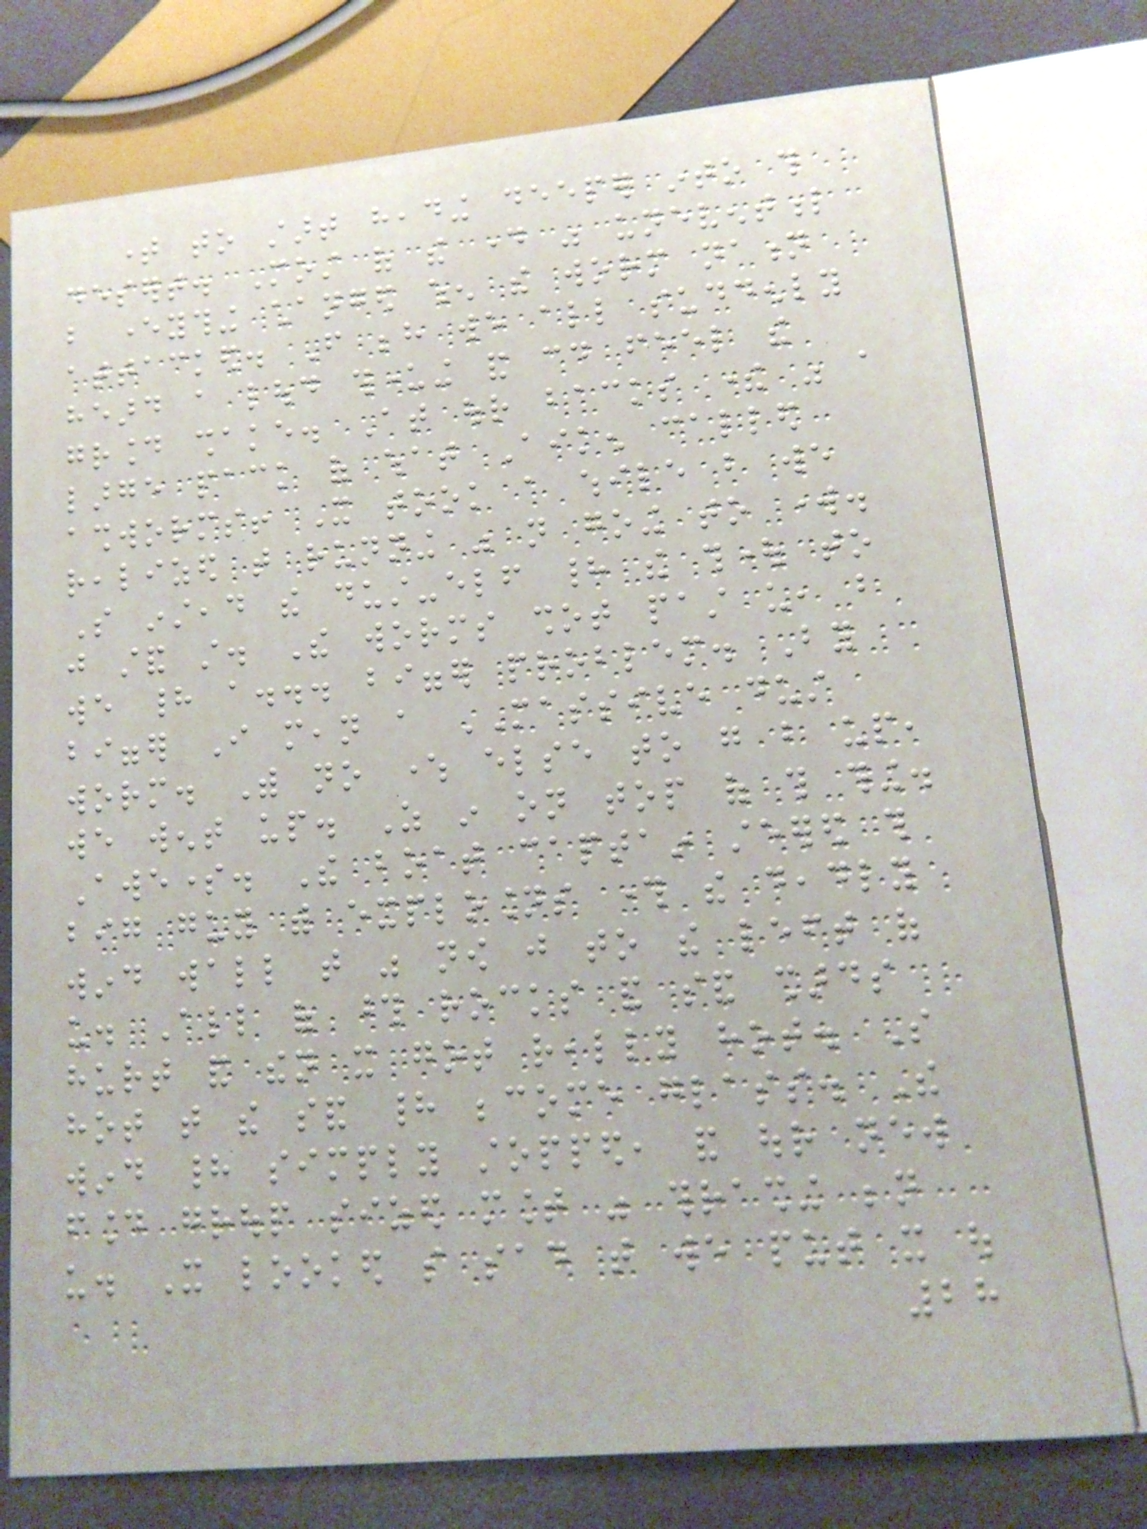time to start heading deeper into this
desert. Most of the day was uneventful
but everything changed when the worm nation
attacked. From behind we all suddenly
heard a loud thundering and could feel the
ground shake. At our backs there was a
large pack of what Aiken called
ashworms! It took a while but we
realized that running was not going to work.
So instead the dust-elf had the thought to
just stand still. The worms shot past us, but
we had a... bigger problem. By
bigger I mean a MASSIVE dust
worm. With no where else to go but up,
we went up. As in on top of this thing.
Awesome. The boat captain steered this
big guy with explosions through the deadly
wind wall that was now just to the left of
us. All of those rocks and sand shards
hurt and then it got really hot. So
hot that the sand had become glass. The
wind had simply stopped, and our new
found group sized mount was thrashing beneath
us. It looked so sad that we put it out
28
